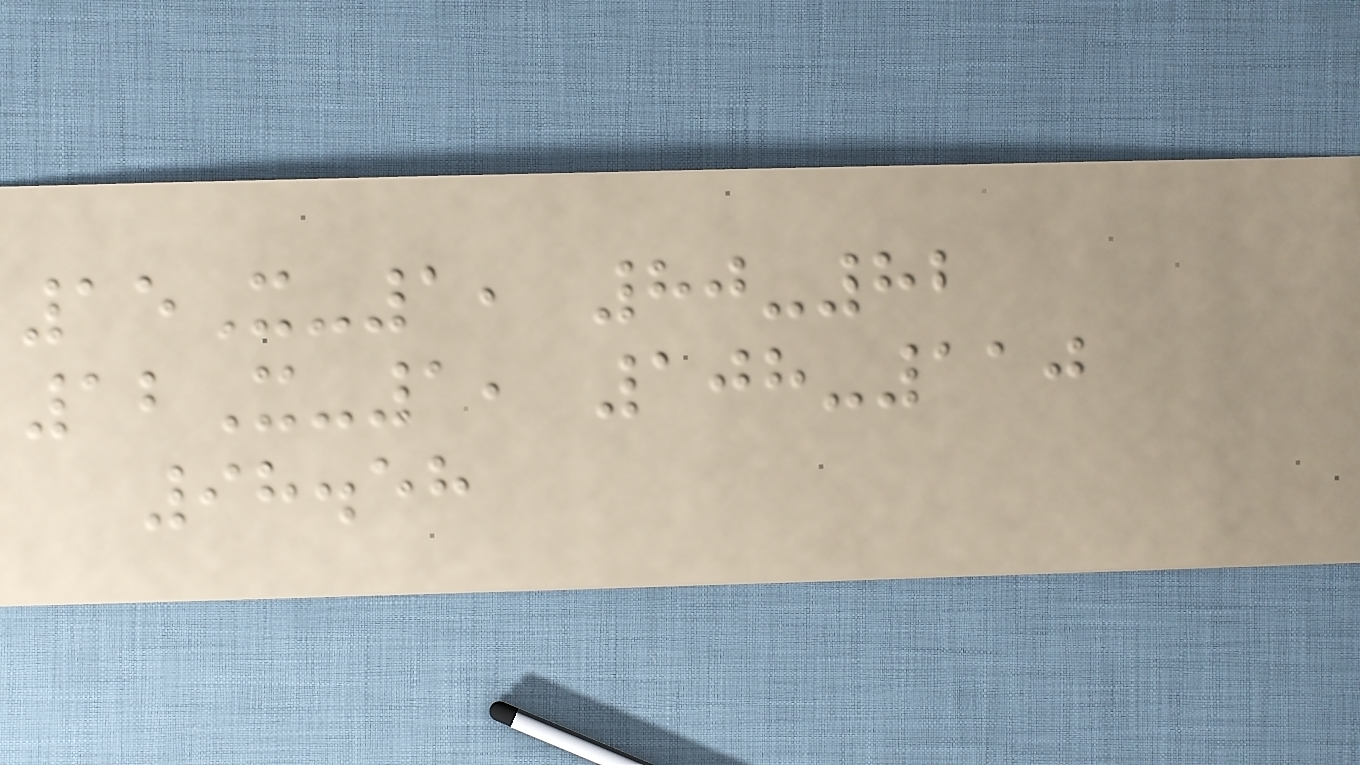15X-1, 80-82
12X-1, 108-110
98.58
